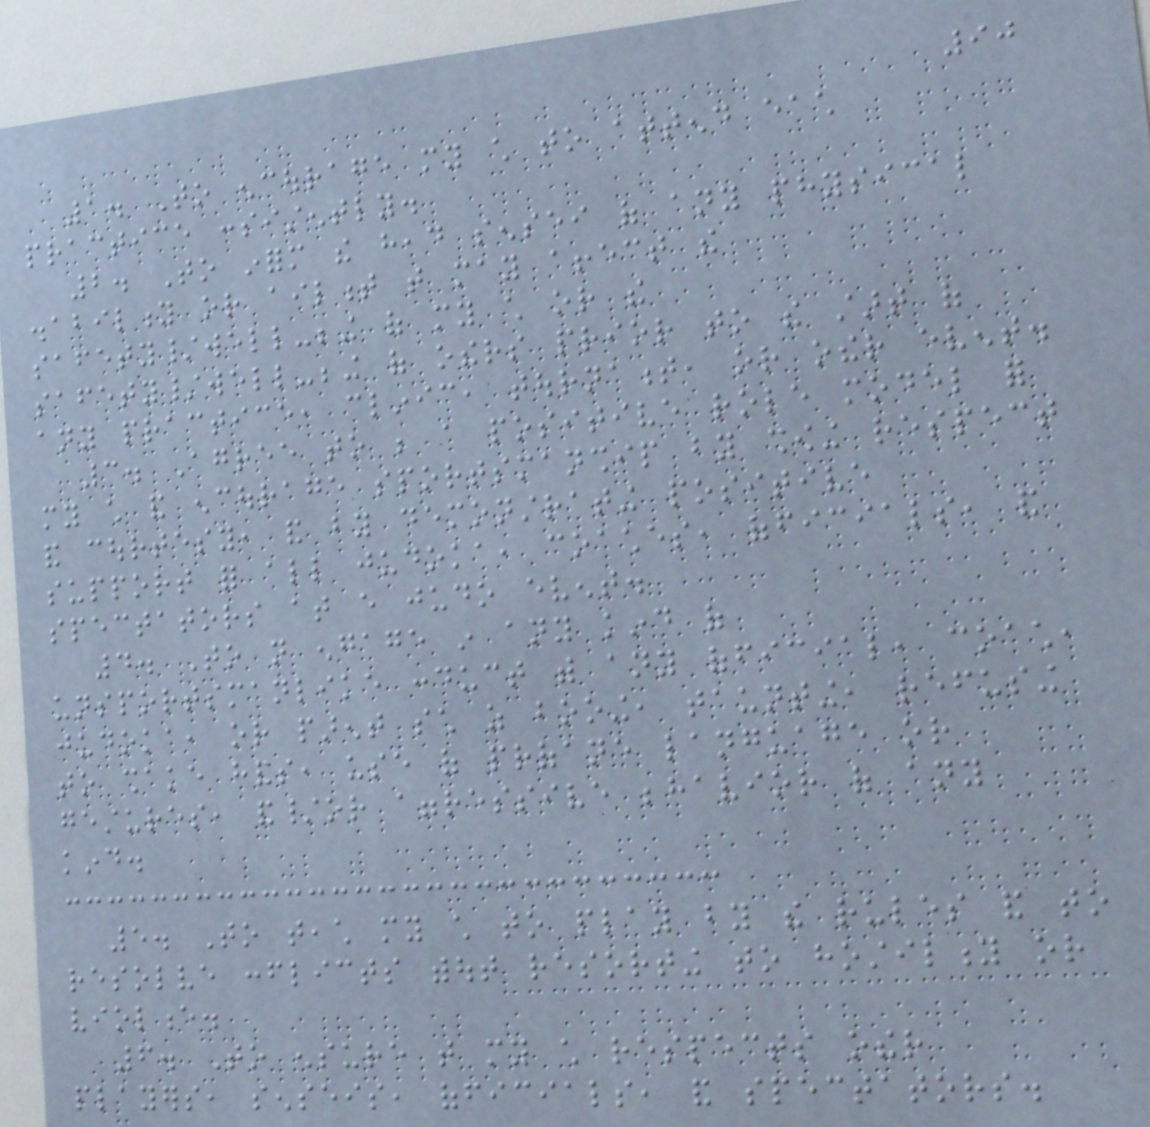90
1. To encourage my child to attend each
practice consistently.
2. To inform the head sensei of any physical
disability or ailment that may affect the
safety/well-being of my child or the
safety/well-being of others prior to the start of
any practice, clinic, tournament, or other event.
3. Agree to be a positive role model for
my child and encourage sportsmanship by showing respect
and courtesy, and by demonstrating positive
support for all judoka, coaches, officials, and
spectators at every judo event.
4. To not engage in any kind of
unsportsmanlike conduct with any official, coach,
judoka, or parent such as booing, taunting, refusing
to shake hands, use of profane language or
gestures, and/or aggressive behavior of any
kind.
5. To teach my child to play by the rules and to
resolve conflicts without resorting to hostility or
violence.
6. To ensure that my child respects other
players, senseis, officials, and spectators.
